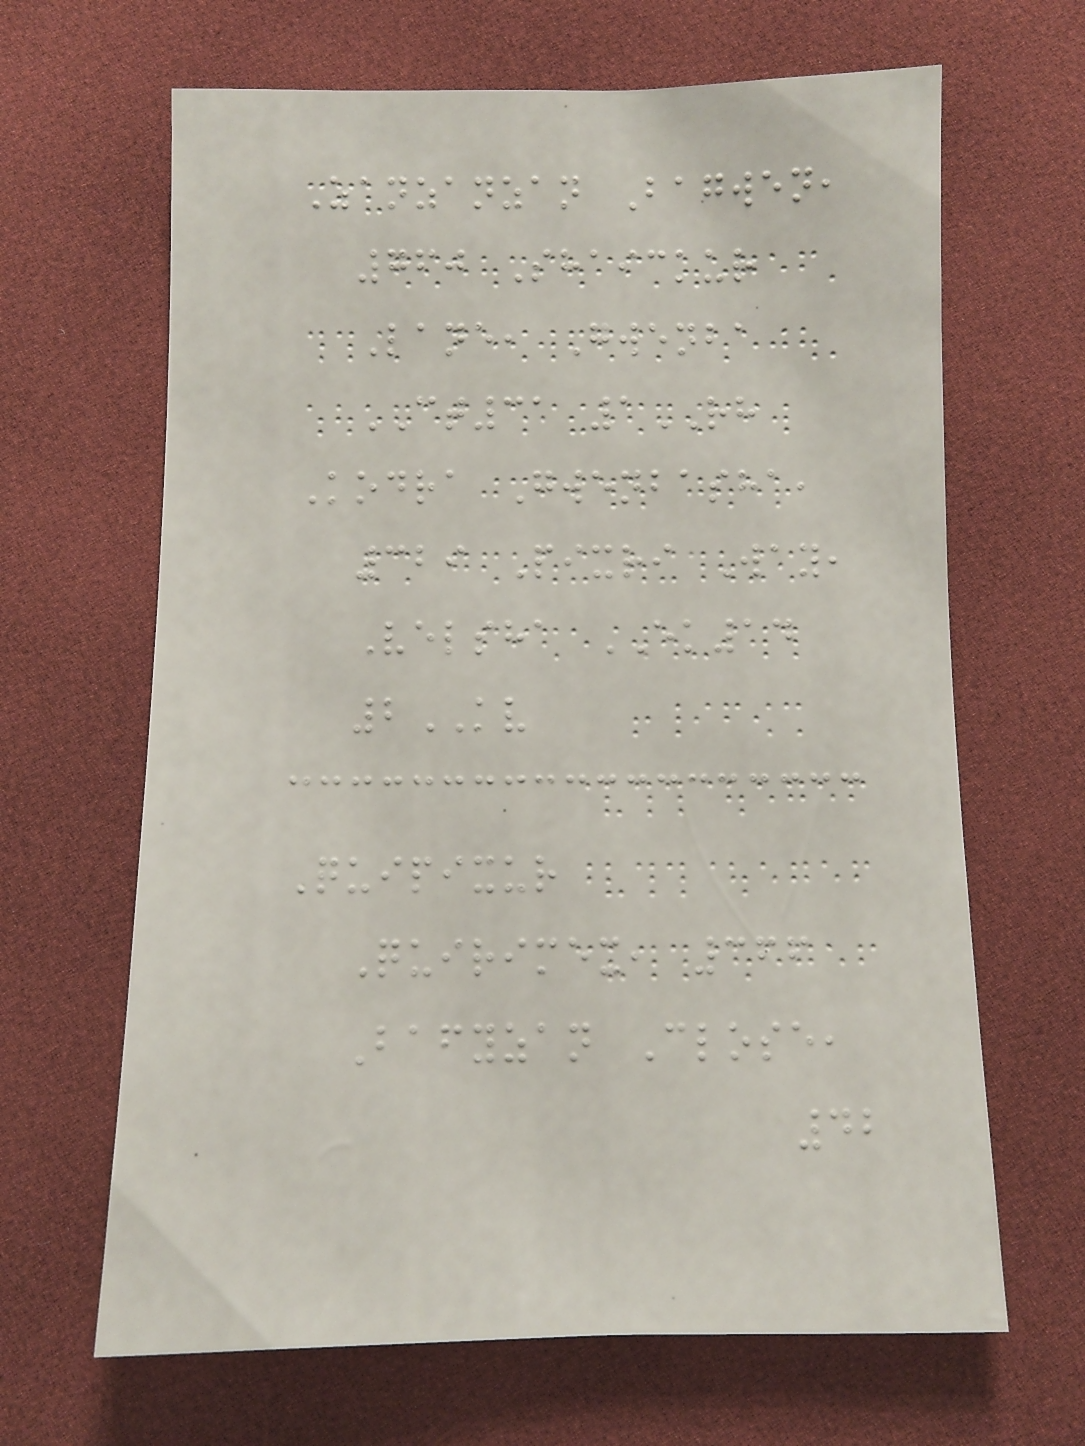Zanzanzan Bagwen,
760 Shaickur
Lane, Gwenba
CT31 1RH
Kodra Gwenbasha,
329 Pixri Way,
Velsha EK14
2KV
Quipixur
Quirimex, 366
Bafyzan Close,
42
